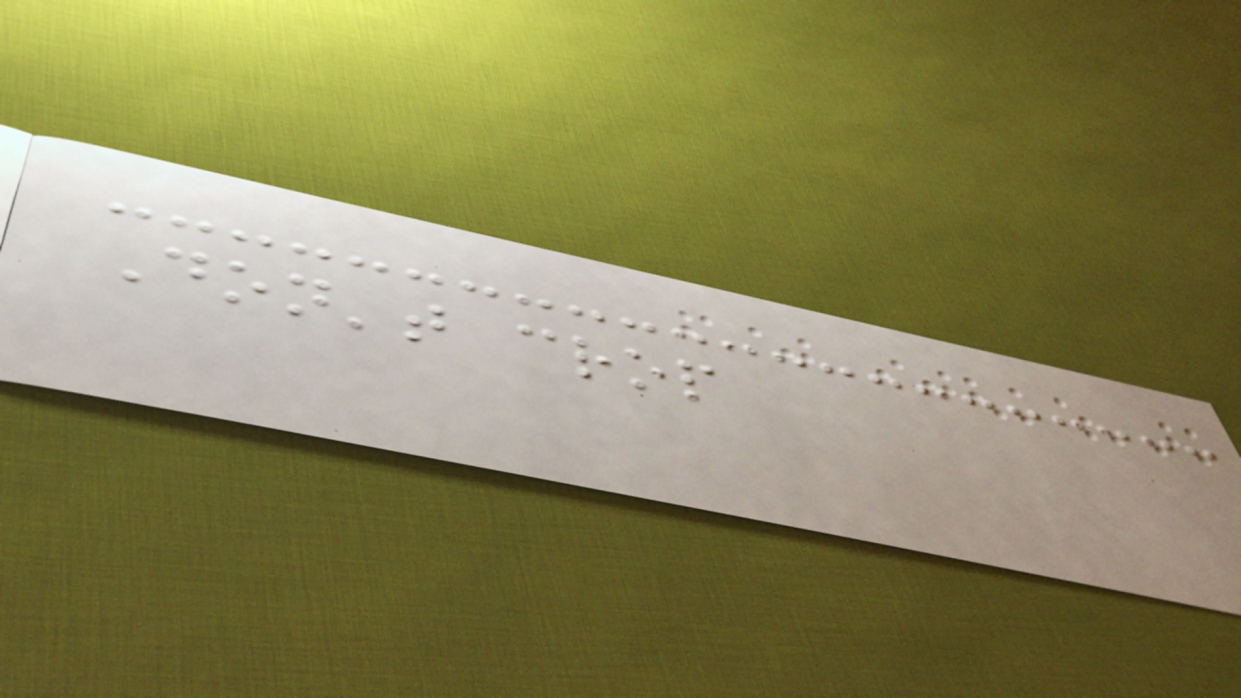Don't crop
